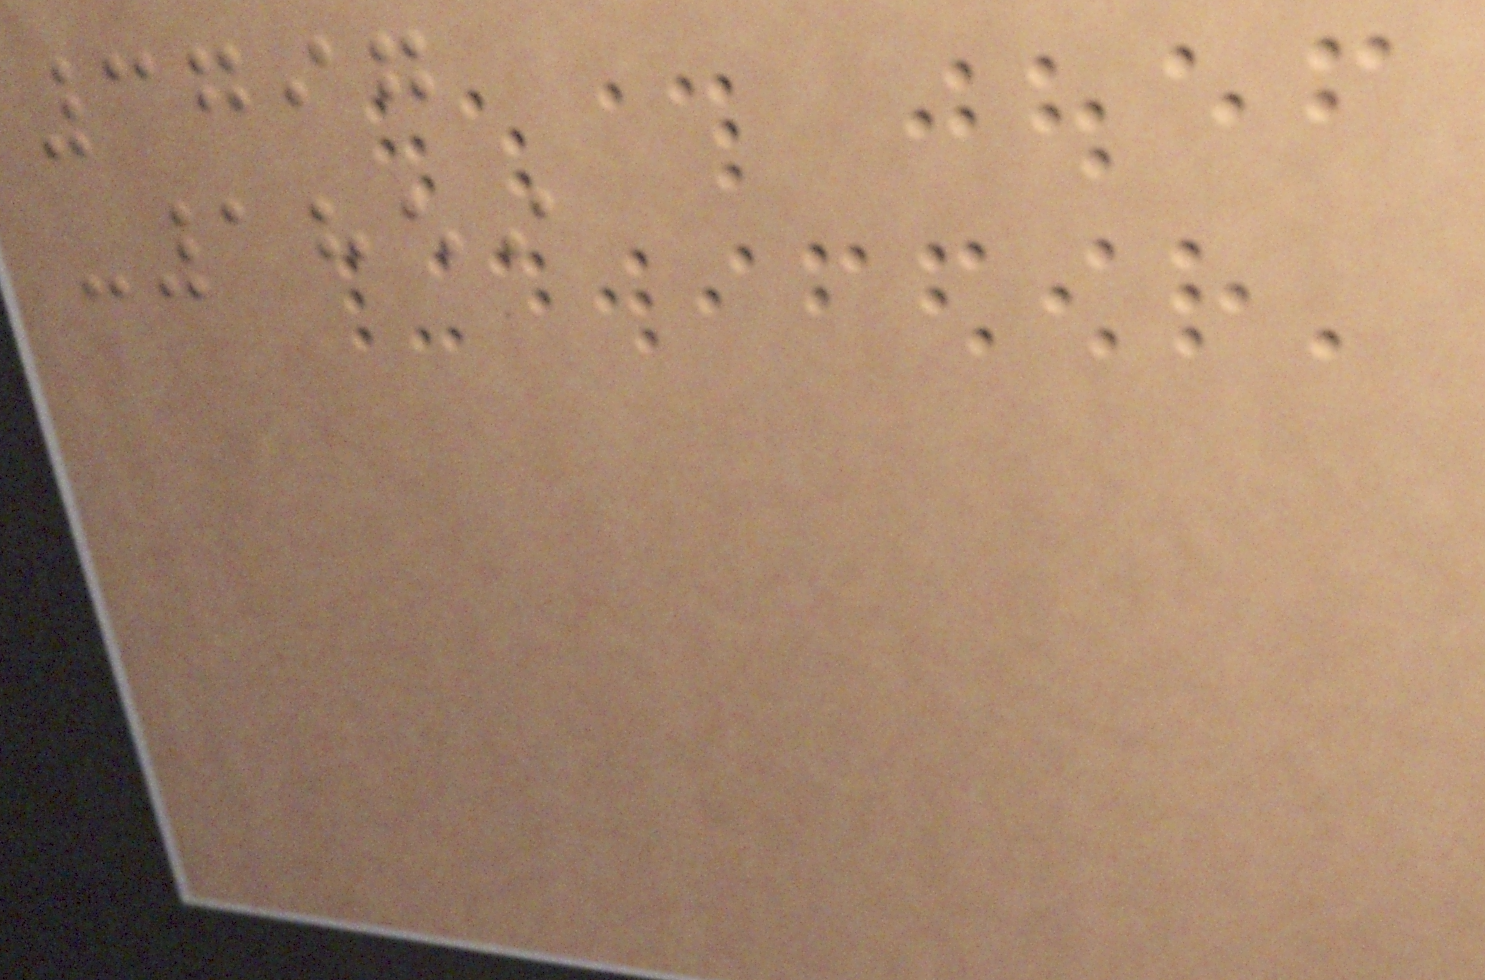3797
-1859
